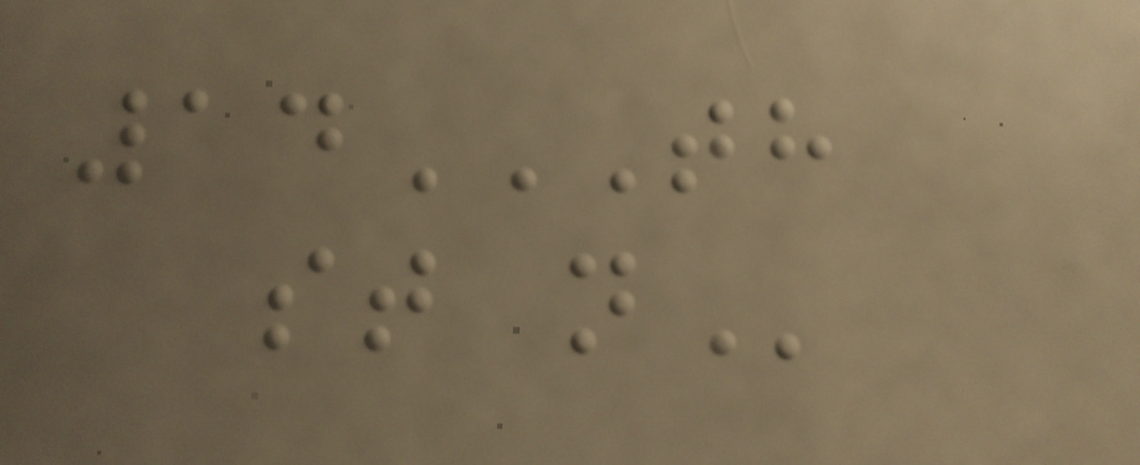14TH
ST N
